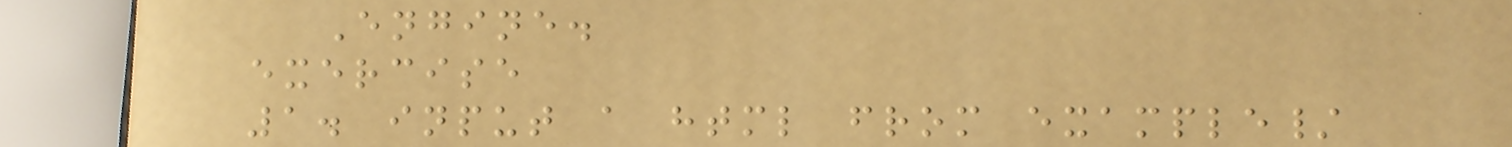Engine.
exercise
1. input a html from example/
